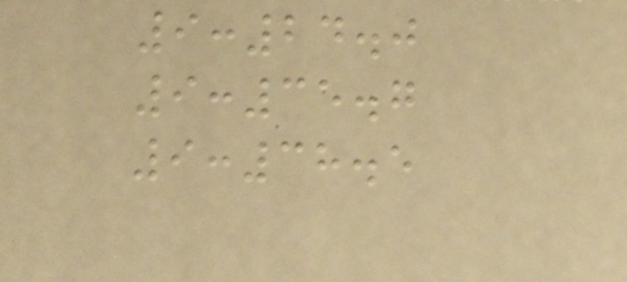9:24.0
9:35.7
9:38.5
